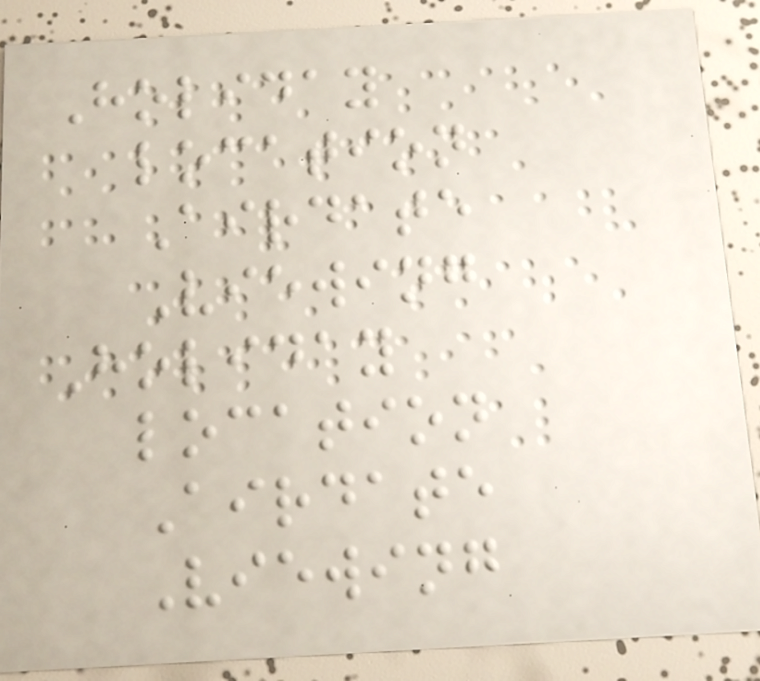Holiday
location
Airdate
Viewing
Holiday
location
Airdate
Viewing
